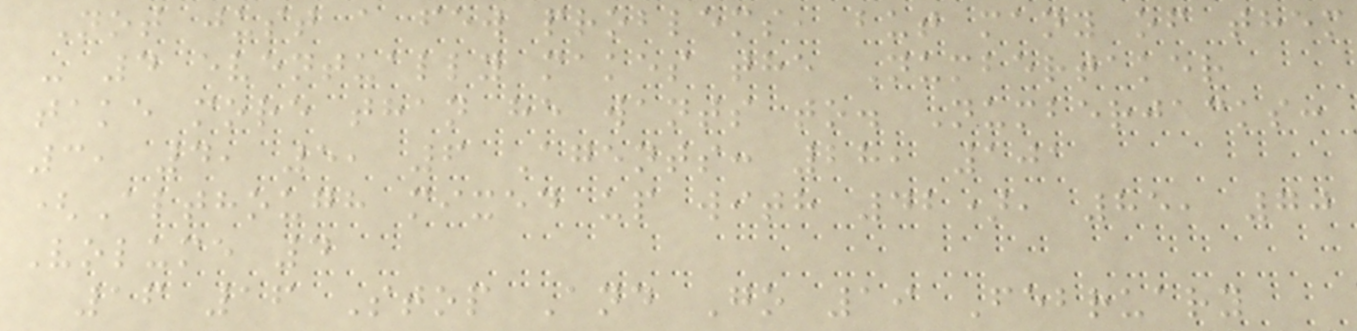Not just a few problems, but many of them
- 4 eventually makes the Numbertaker
take more than he wants to. Numberjacks:
3, 4, 5, 6 Agents: 28, 101
(Although mixed up with 42), 85, 70
Volume 4
16 16 Stop And Go 19 February
